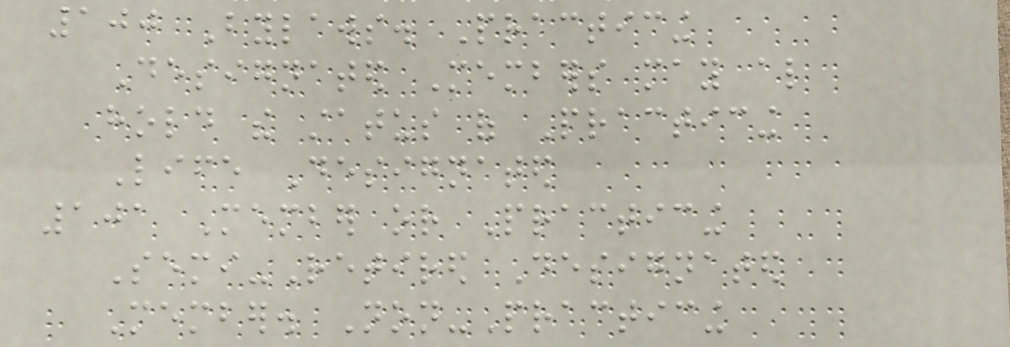100 Bylaws. Practicing
Designated Members may also
hold the status of Practicing
Life Designated
101 Member or Practicing
Semi-Retired Designated
Member. Non-Practicing
